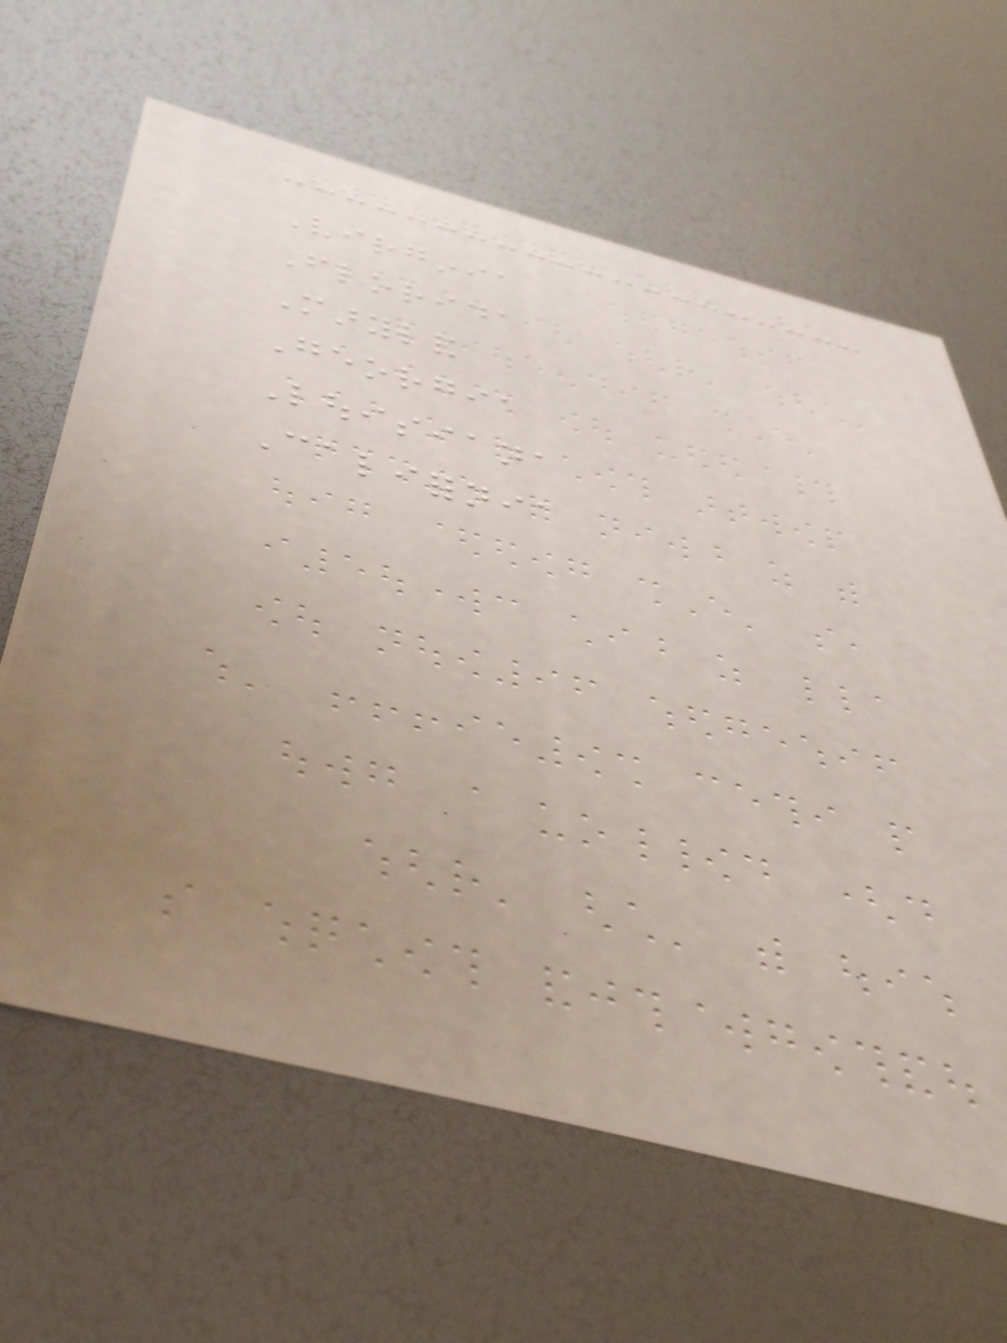Virginia
Florida
Maryland
Georgia
Louisiana
California
